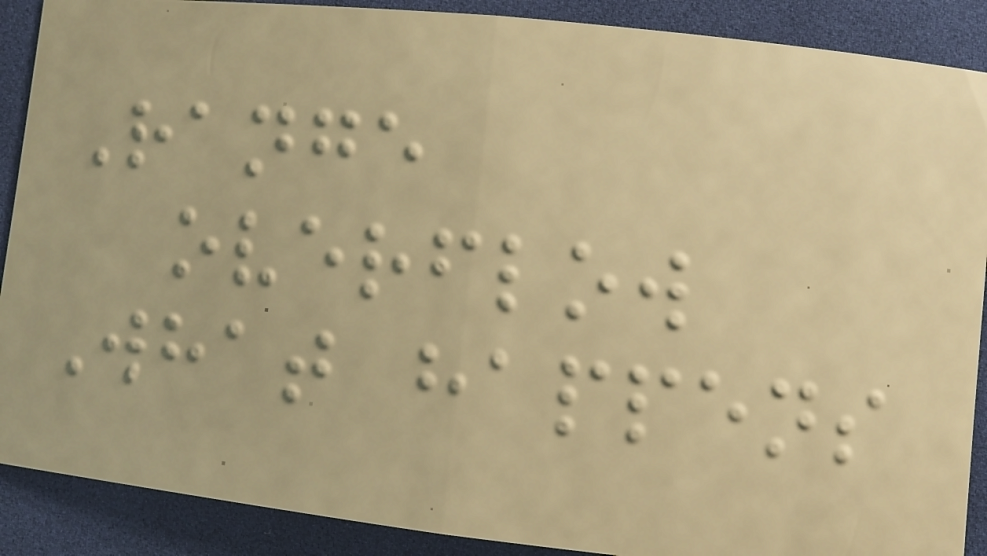Range
overflow
What happens
